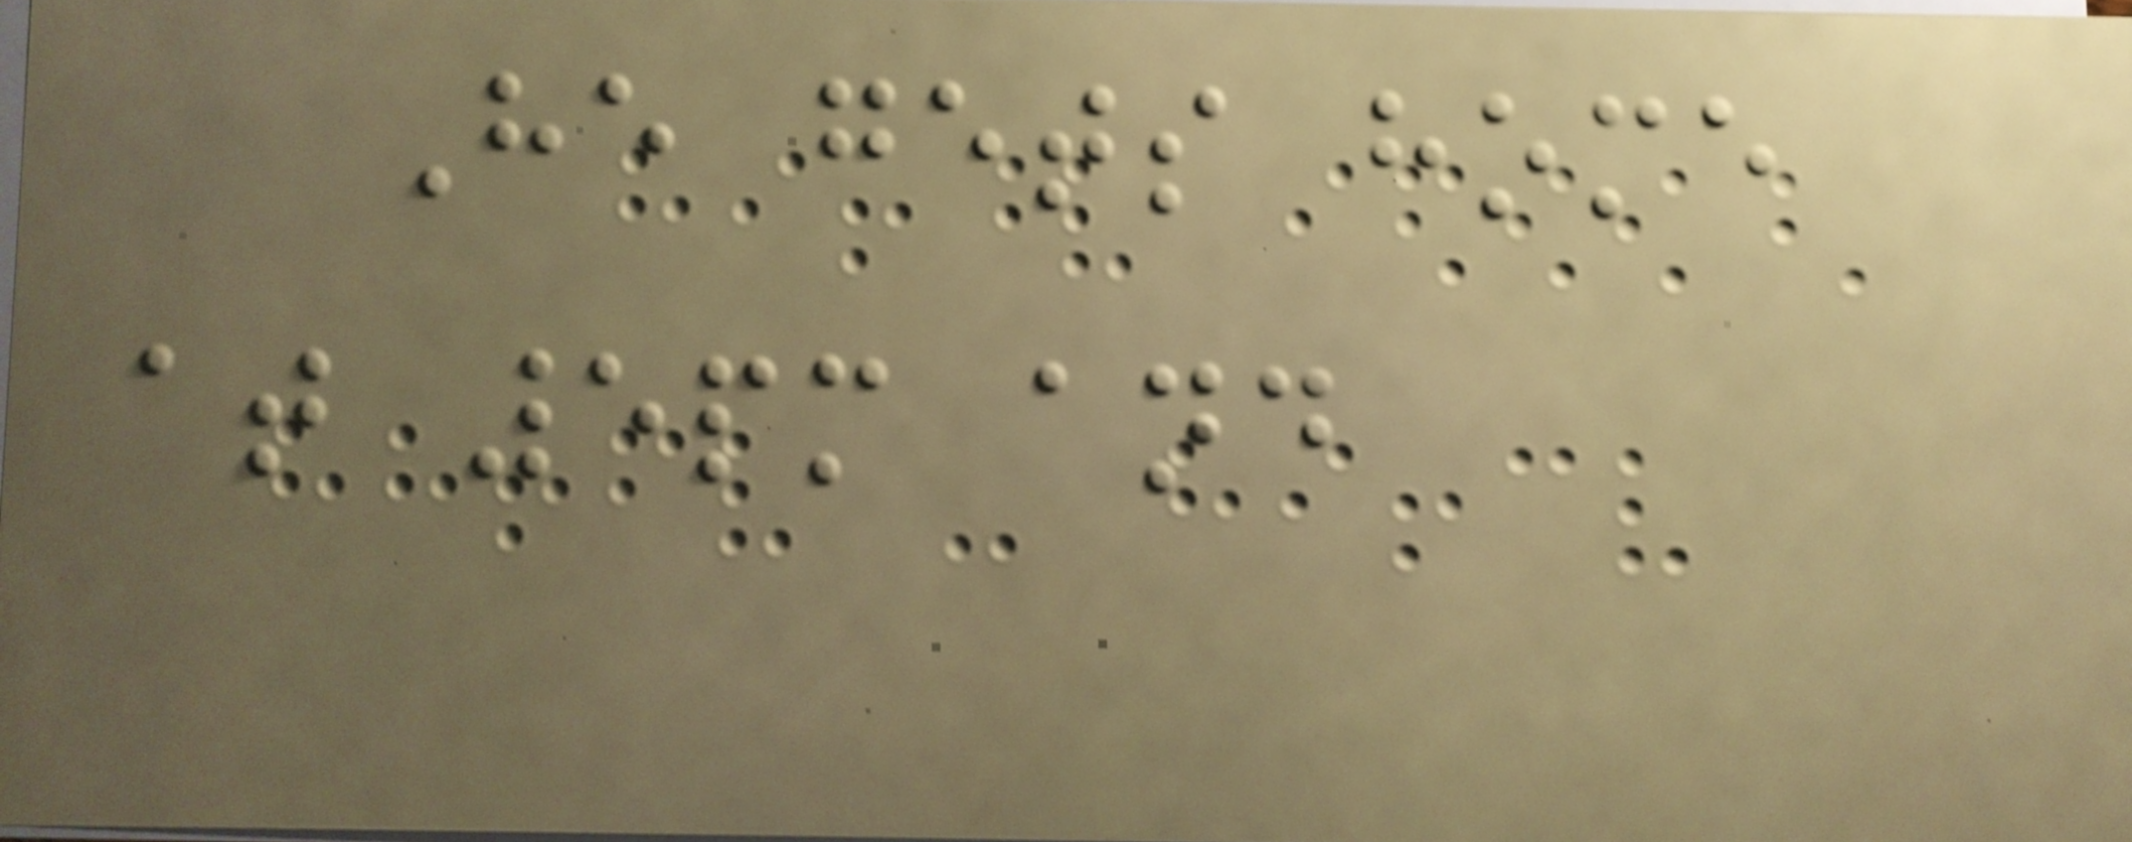He gets home
at 5pm and
